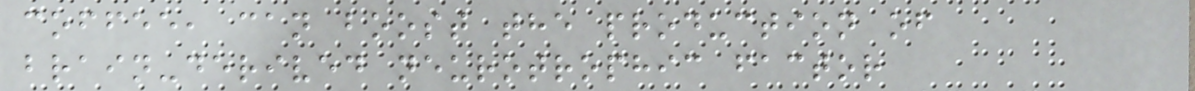coffee, can boost the production of
brain-derived neurotrophic factor
